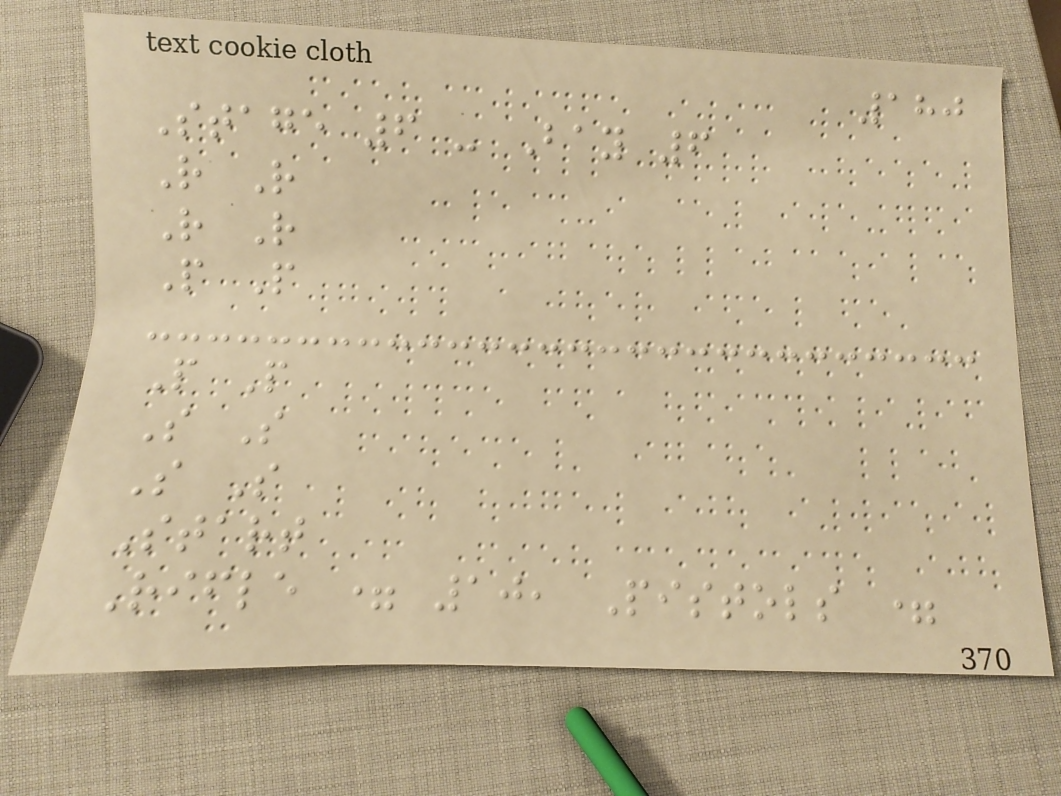180
Stage 6 - Bay 6
R R
R R
P P
P P
S S
S S
Start
Rifle = 10, Pistols =
